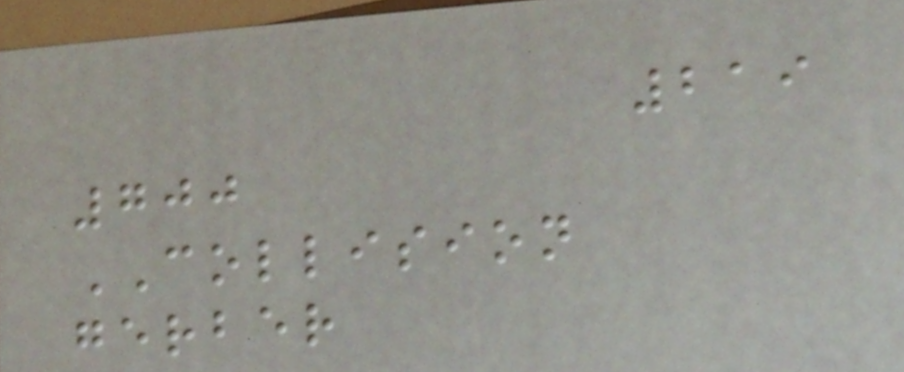219
700
COLLISION
gerber
